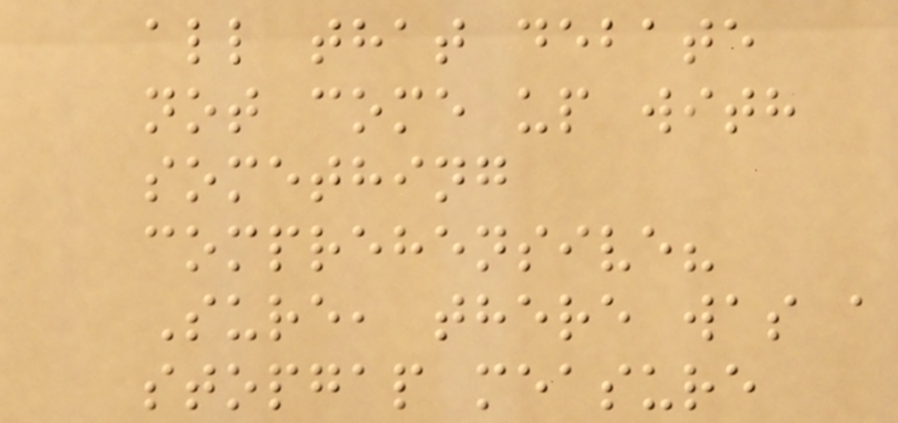all that debate
not come up with
something
comprehensive?
Sure, there was a
stopgap measure
